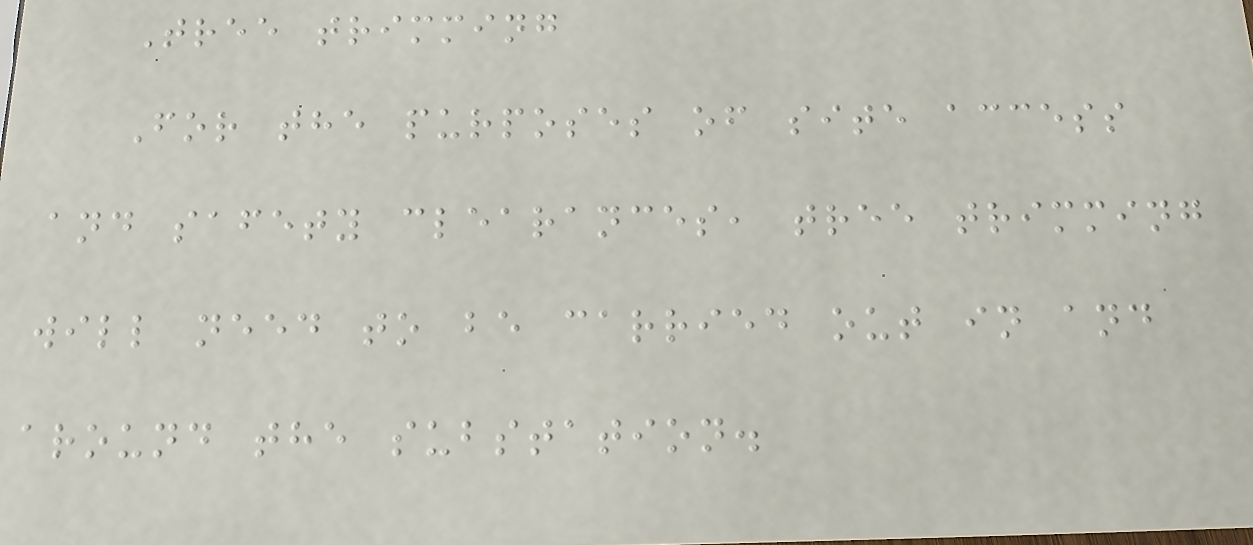Tree trimming
For the purposes of site access
and safety clearances, tree trimming
will need to be carried out in and
around the substation.
